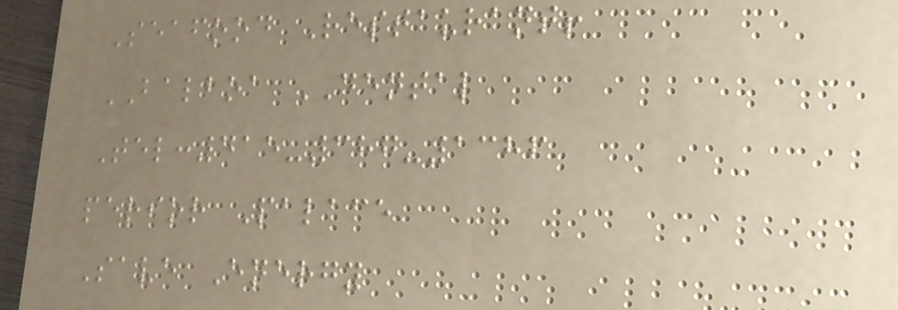Seafood Restaurant!
BALBOA DENTAL
Tel:415-387-1386
perior Palace
Save Energy
